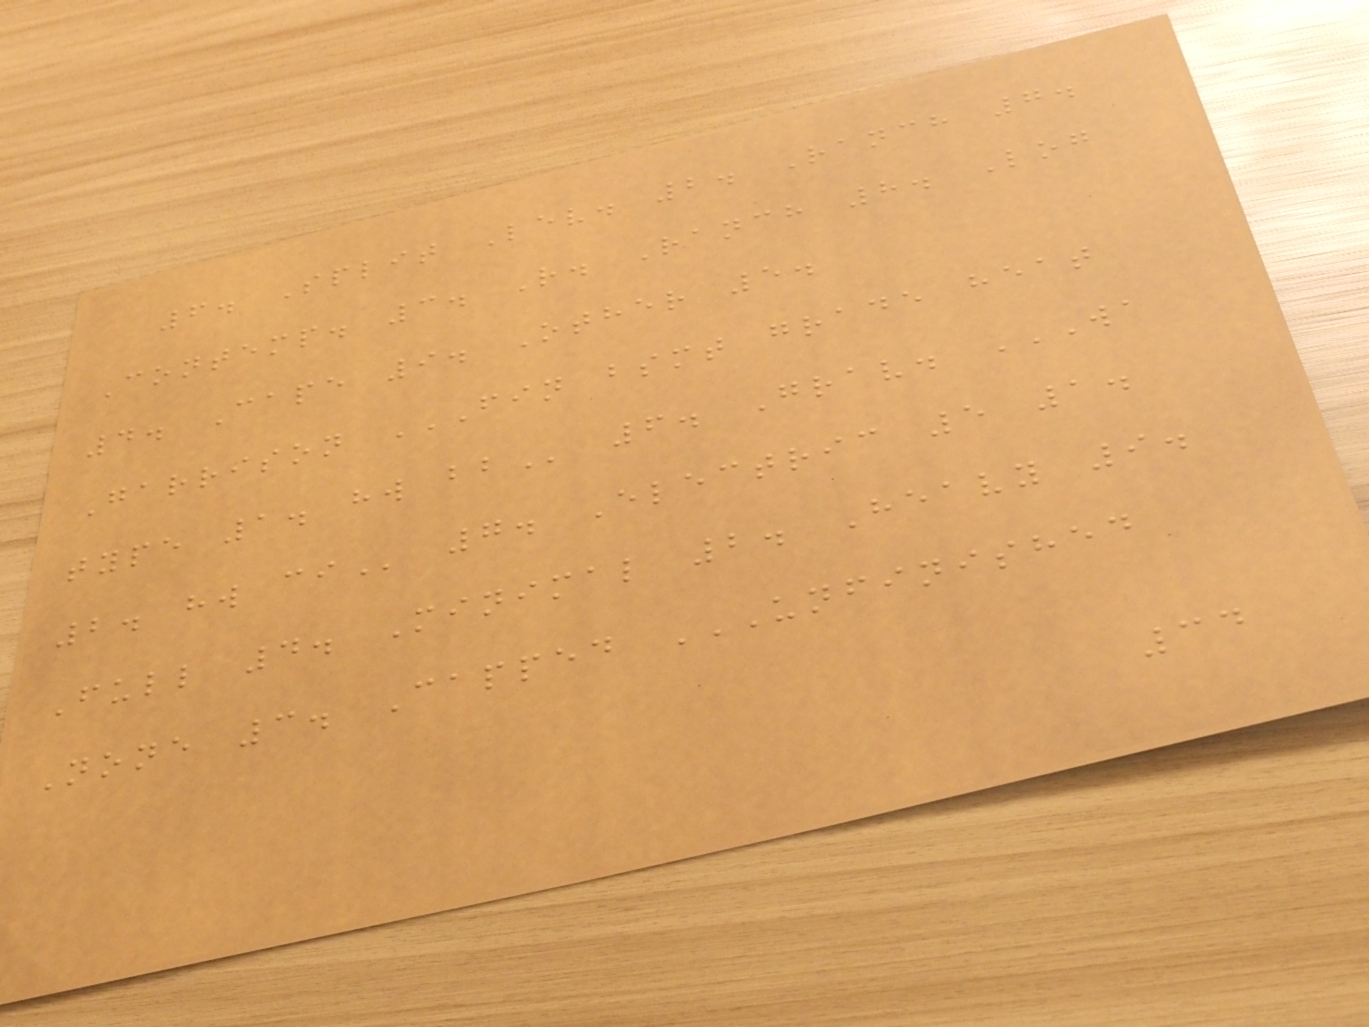6. Split Lev. 2. Ranch 7.
Contemp. 3. R. Ranch 8. Log
4. Cape 9. Other 5.
Garrison FIN BSMT GRADE HEAT
TYPE 1. HW BB 6. Grav. WA
2. HW CI 7. Electric 5 1.
Full 4. Minimal 2. Heavy 9.
None 3. Capped UNFINISHED
34
